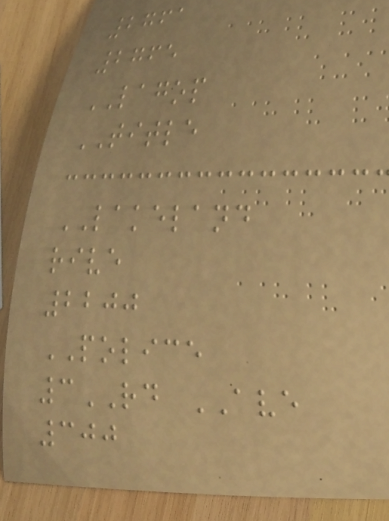2761
2765
LAGOP
TITLE
LAKELAND
rive
2200
POLICE
3RD AVE
300
